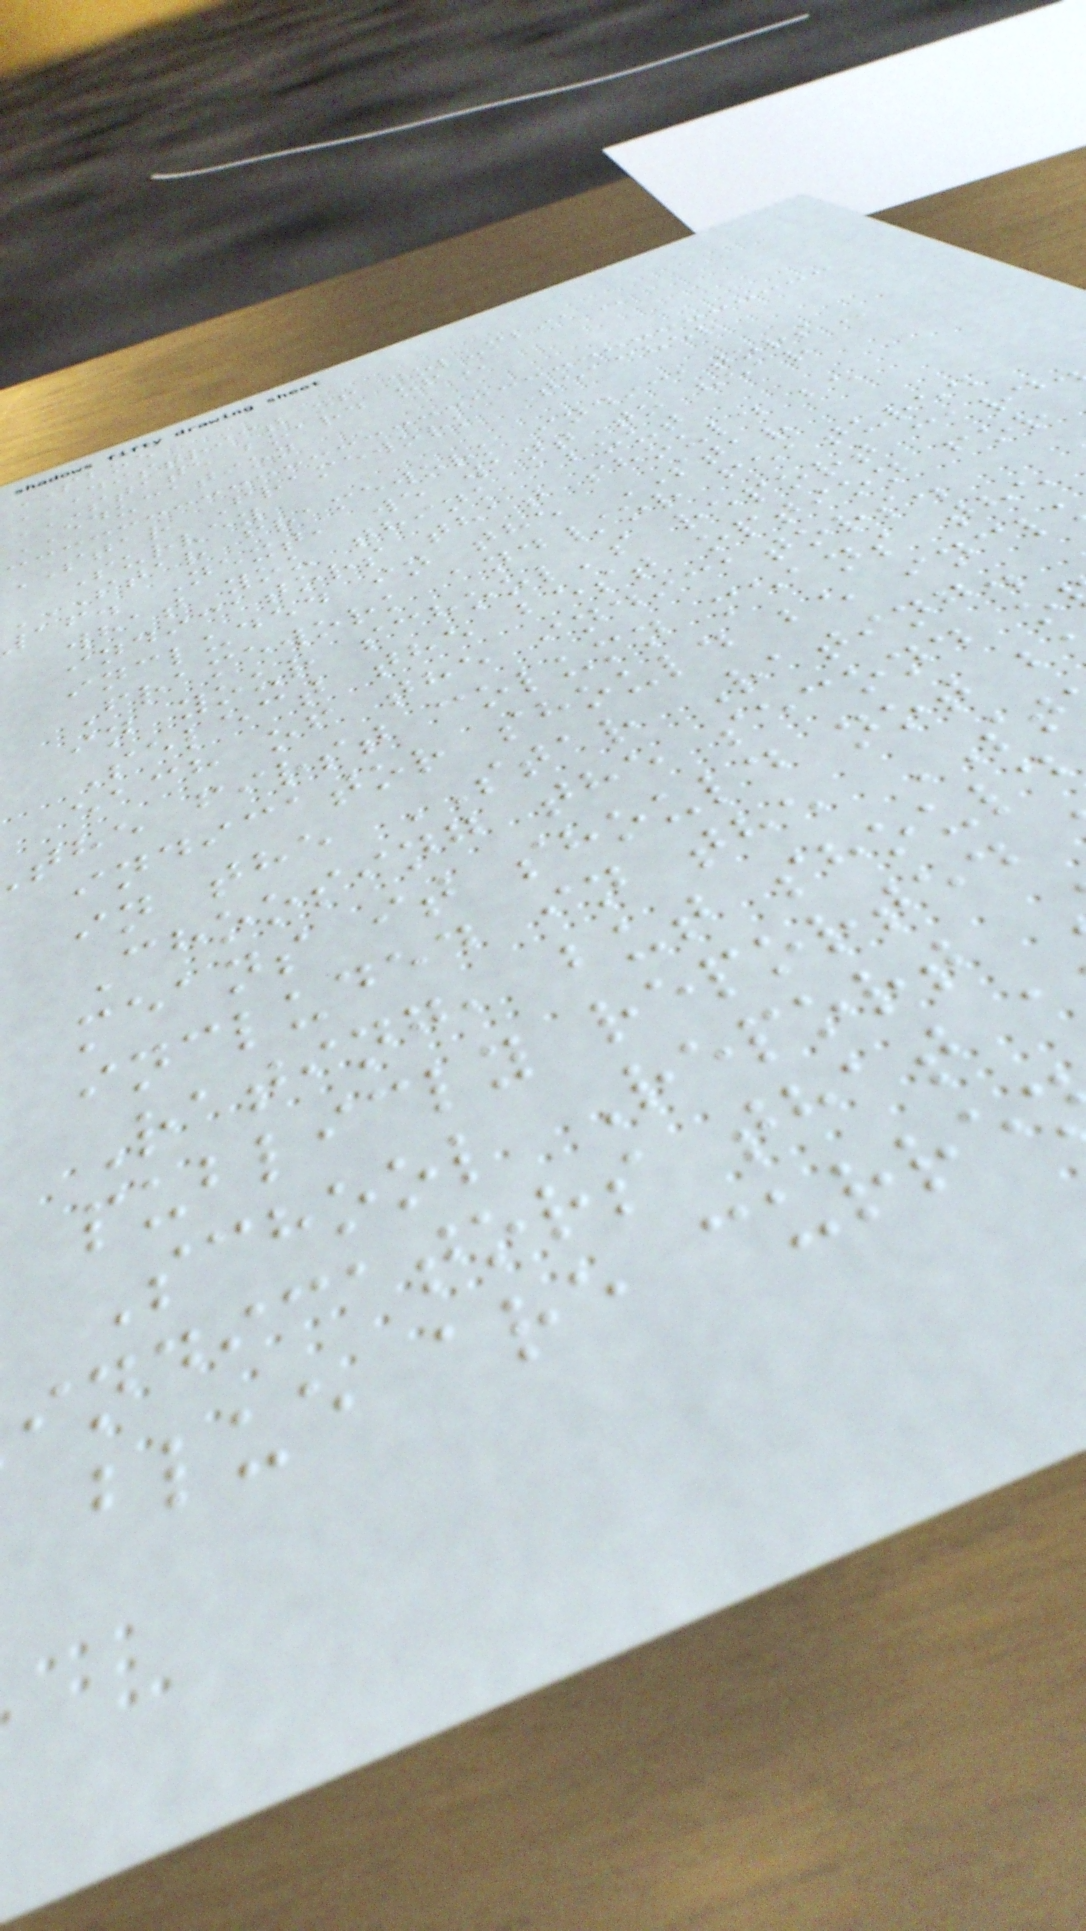SBOE
DISTRICT OF COLUMBIA
STATE BOARD OF
EDUCATION
STAR Framework Teacher
Survey
STAR FRAMEWORK INDICATORS
16. Next, we want to hear
what you think about
indicators that should be
included in the STAR
Framework and/or featured
in your school's report card
Select the best option for
each of the indicators.
the first column means the
indicator should be incl
in the STAR Rating.
Choosing the second o
means it should not b
included in the ST
Rating, but should
publicly reported
School Report
indicators that
blue are curre
